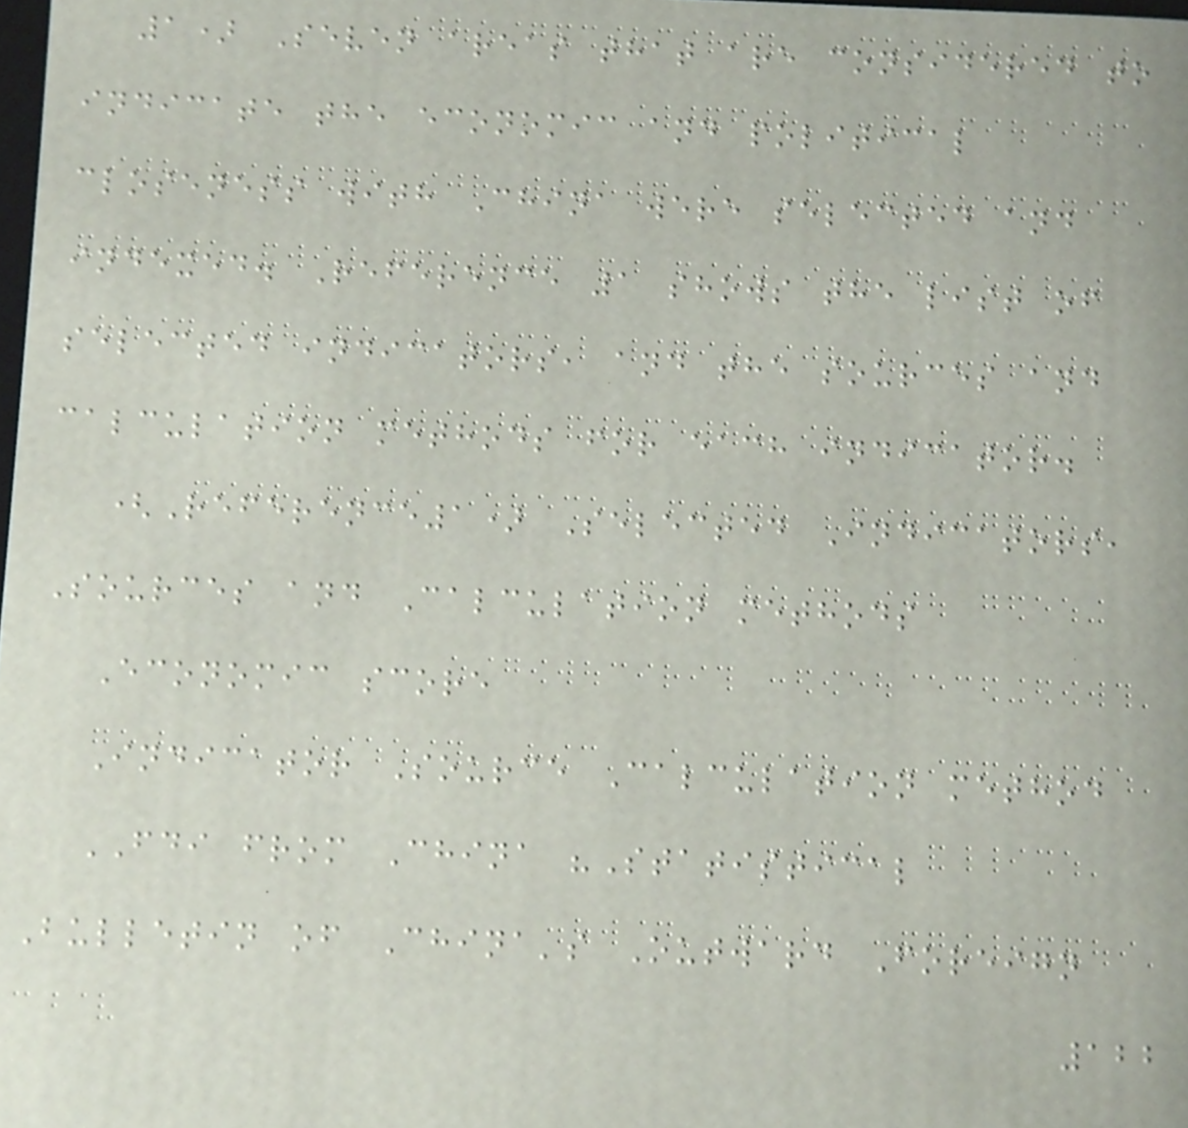1) Seven areas that are considered to
indicate the economic and political
closeness with China were selected and
indexed. Reference 1 shows the list of
selected indicators, and the sources and
calculation methods for each indicator.
(Reference1) Selected Indicators,
Sources and Calculation methods
Economic score
Indicator Source Calculation method
FDI from China "Statistical
Bulletin of China's Outward Foreign
122
